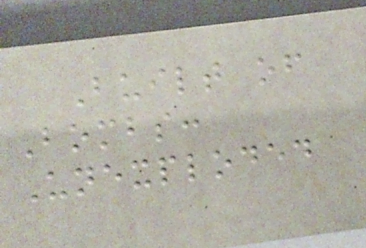Built of
Bombs:
Unexploded
